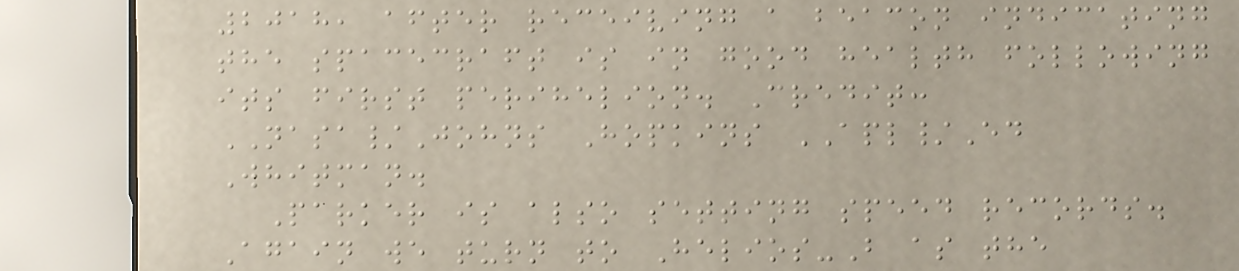2018, after receiving a beacon indicating
the spacecraft is in good health following
its first perihelion. Credit:
NASA/Johns Hopkins APL/Ed
Whitman.
Parker is also setting speed records.
Again we turn to Helios-B as the
